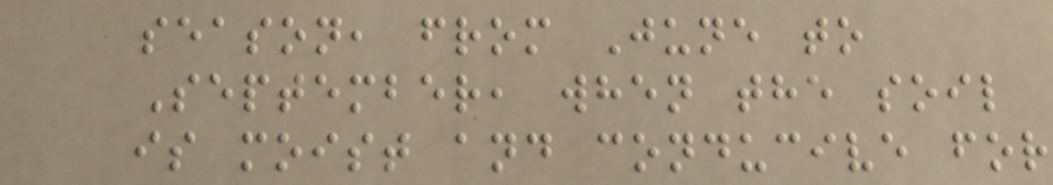season, from June to
September, when the soil
is moist and conducive for
